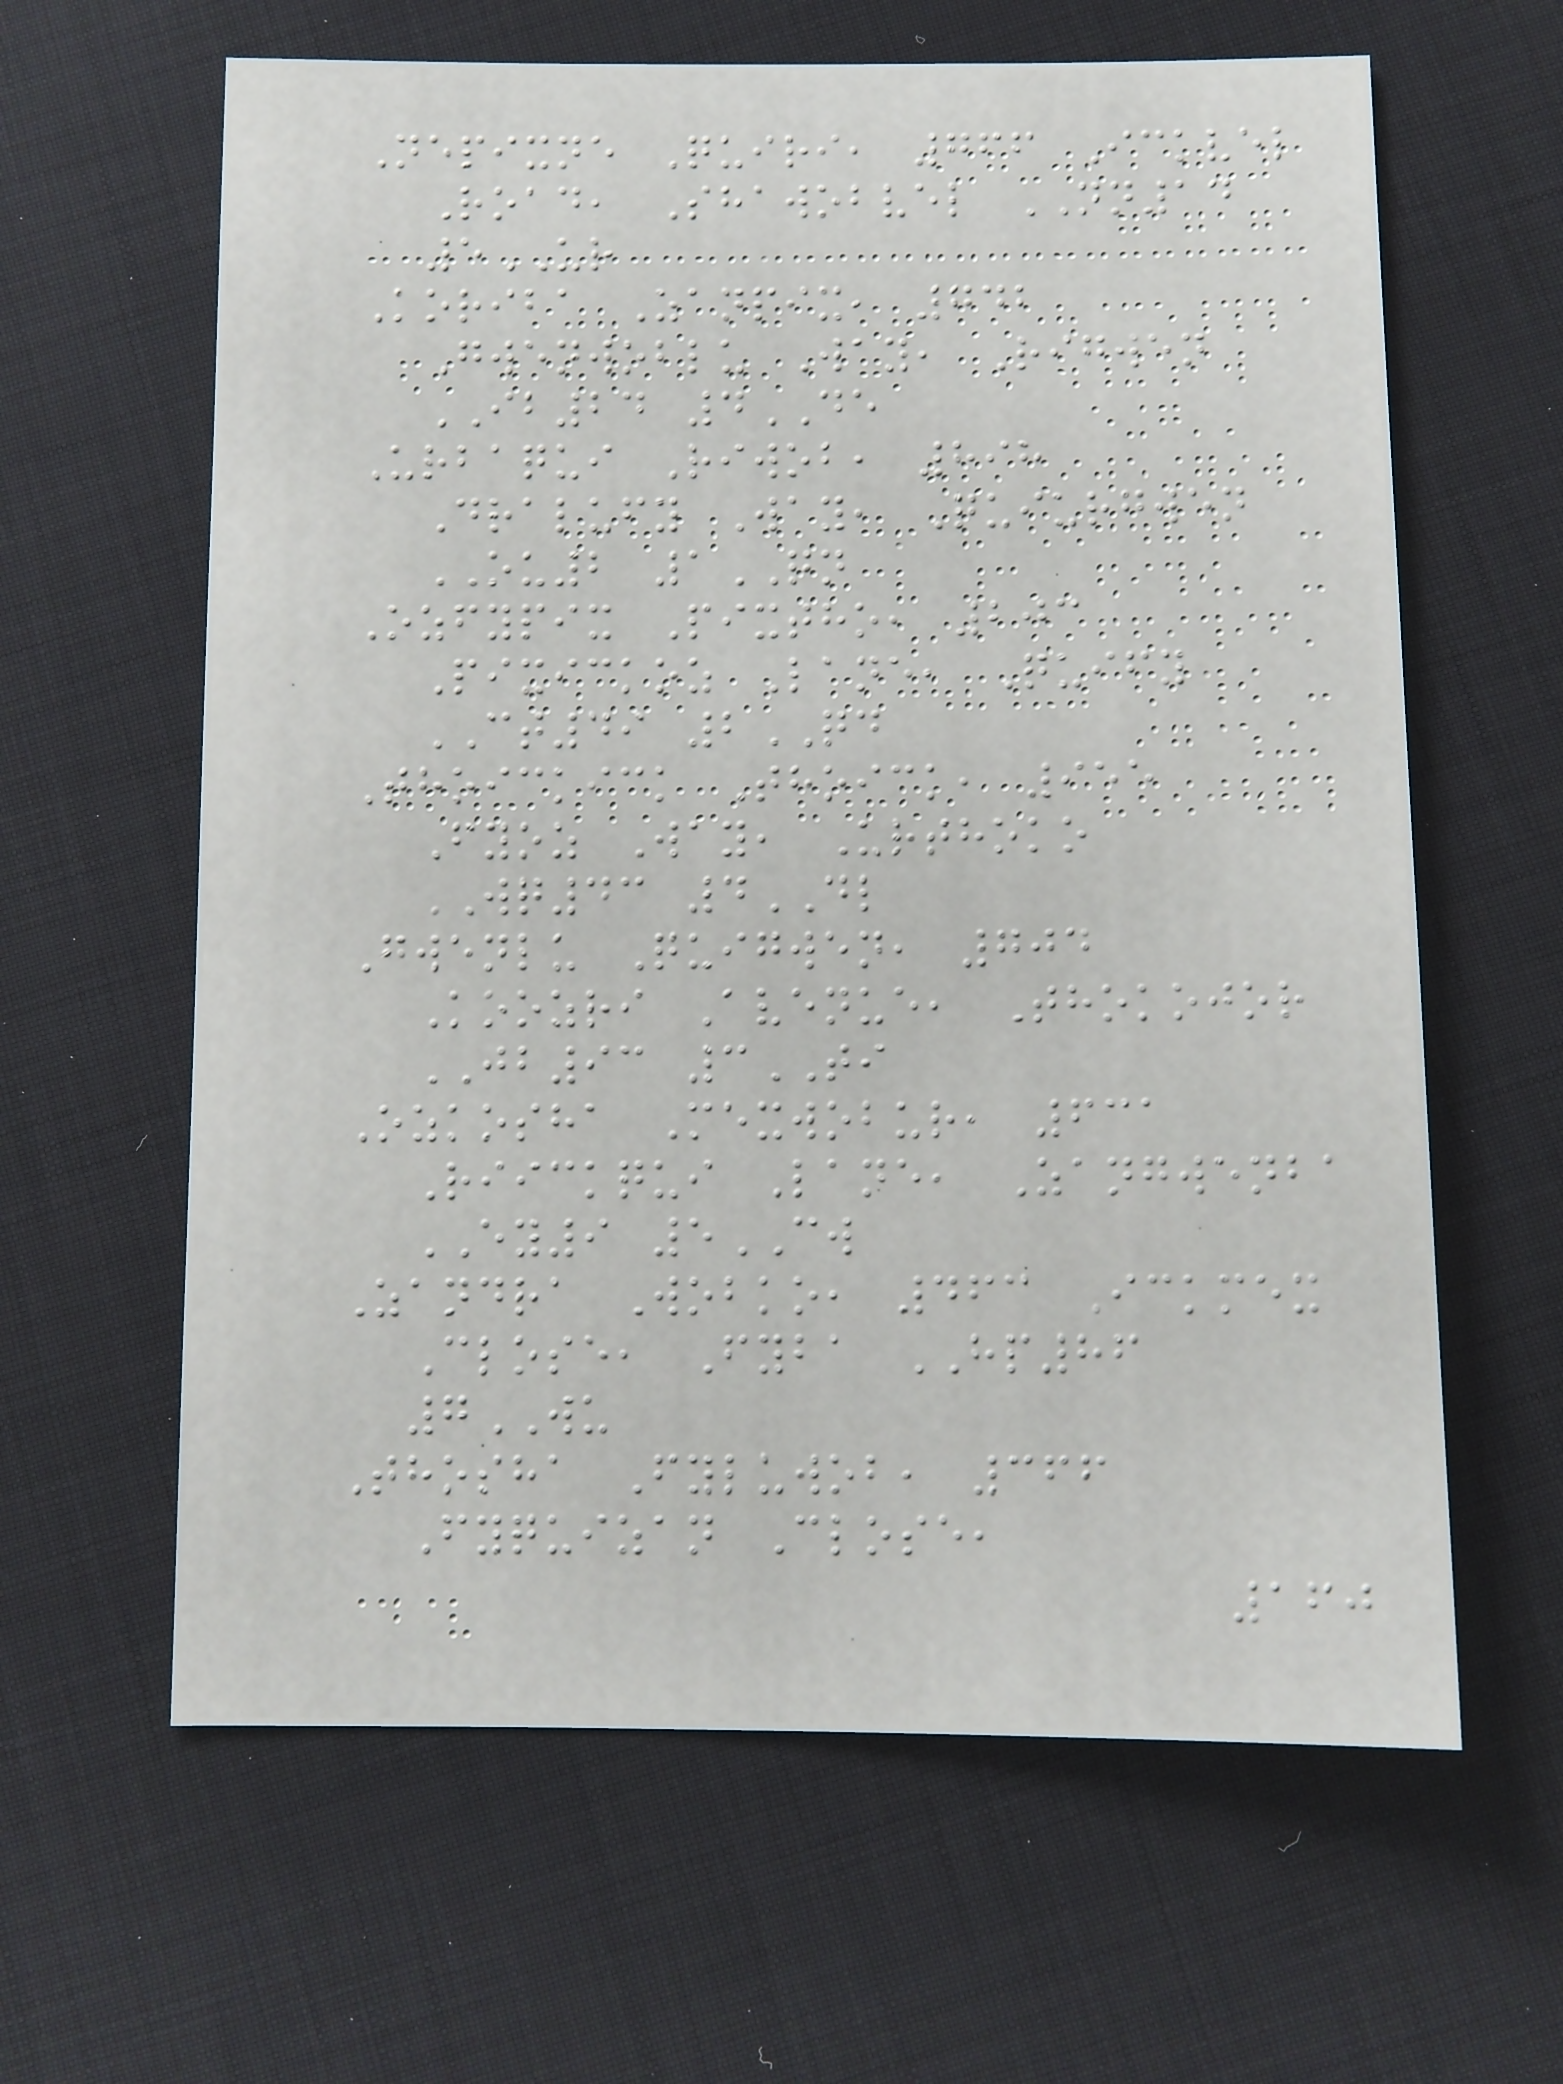Nepixne Quiri, 766 Ickvel
Road, Shawobvel NN14
5UR
Koriba Zanpix, 742
Gwenwoblu Way, Rigwen
IB24 4DE
Urbaqui Riwob, 898
Dralufy Way, Quiurgwen
OU2 1QN
Ozfypix Pixtho, 203
Pixickoz Lane, Quify
CT49 2QD
Thoickick Thoick, 955
Fyoz Way, Urthoko
WQ43 4DL
Gwenlu Quigwen, 704
Koozri Avenue, Thokojor
JB93 3TI
Ozkosha Mexwobur, 631
Riickqui Lane, Zangwenba
EY9 5CW
Zandra Wobko, 463 Ickmex
Close, Fyba HP86
7WU
Thosha Fyluwob, 366
Fyquizan Close,
160
